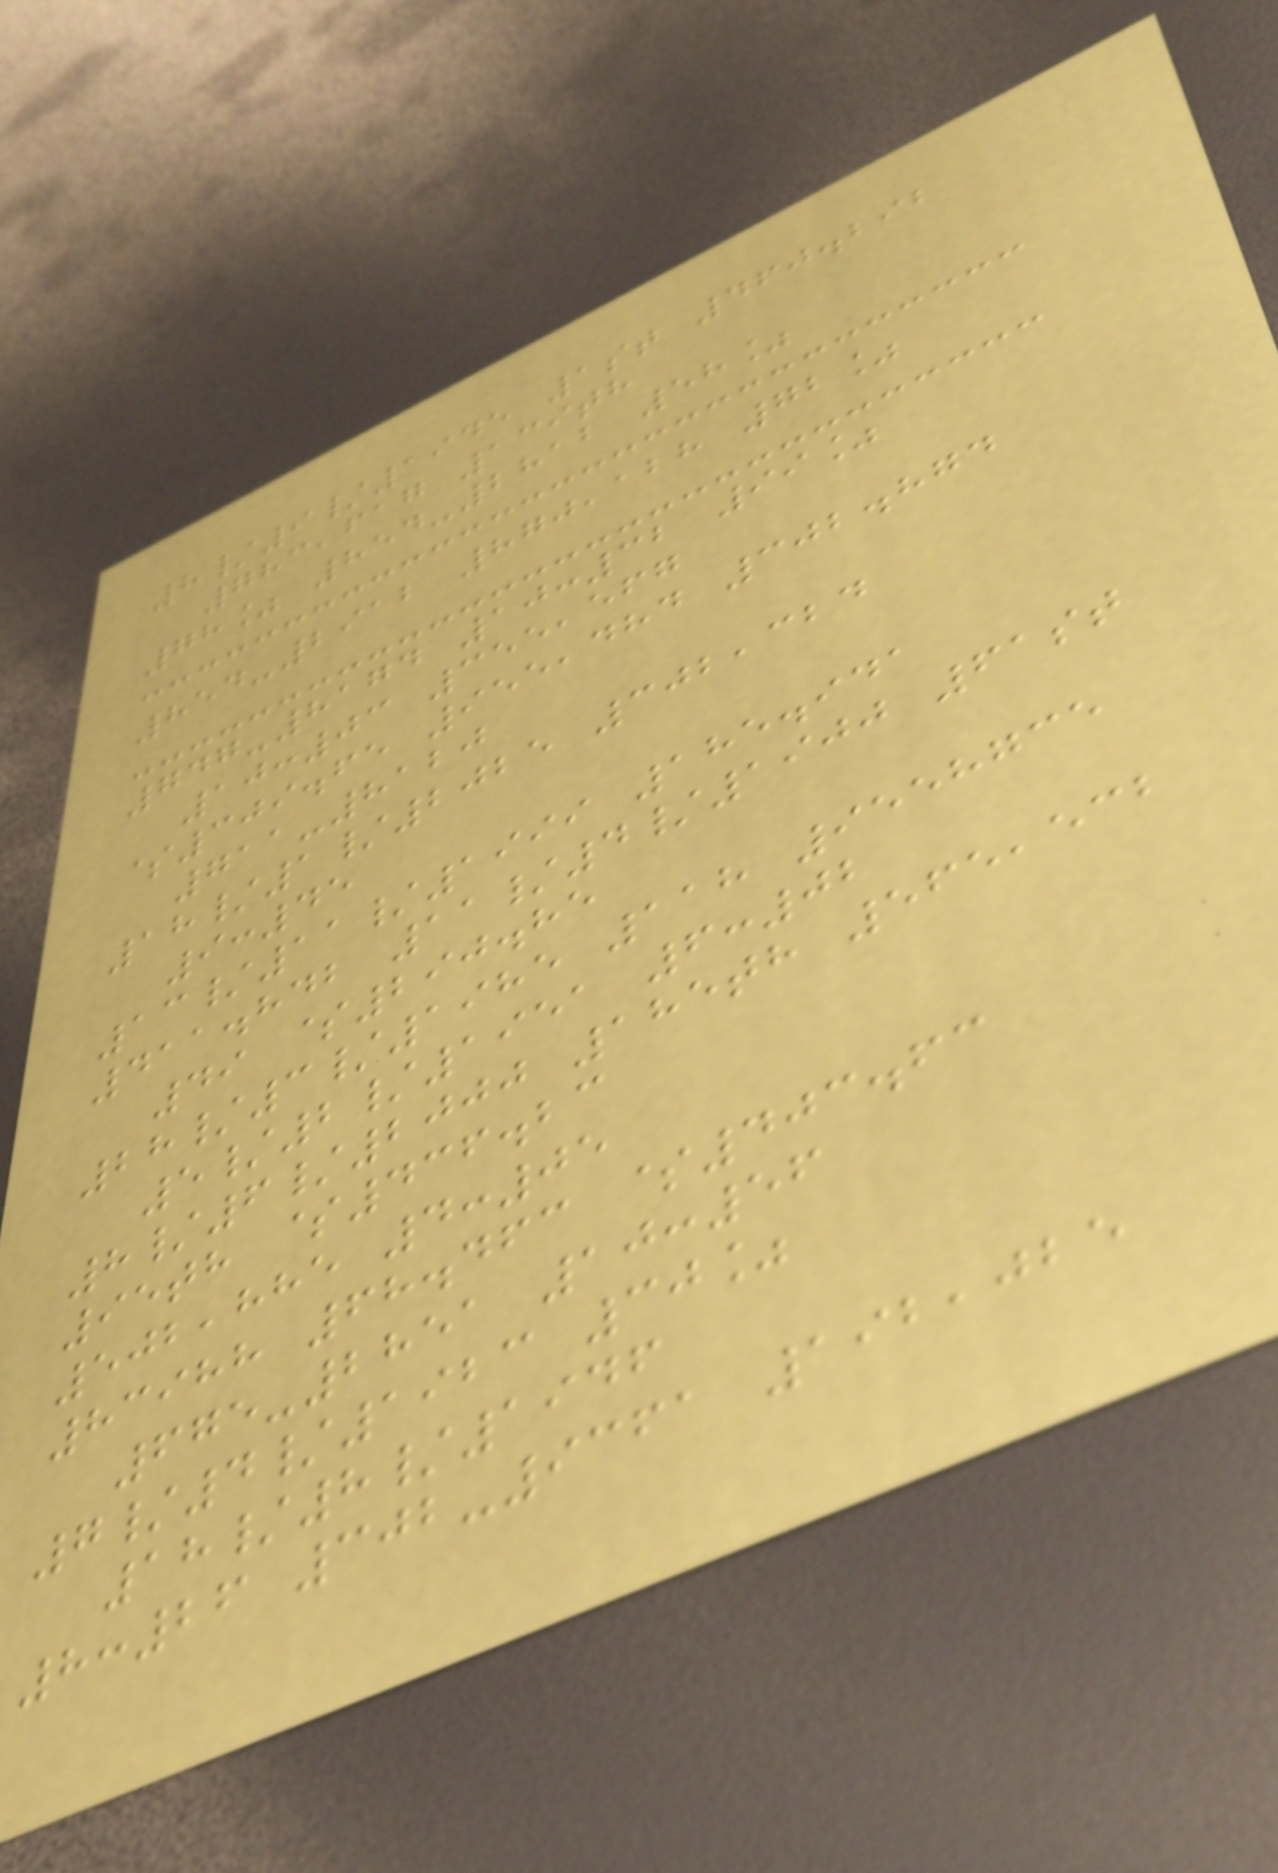8/9/1945 1st 460.292
783,617 139th
78% 854-2812 58%
854-2912 870,128 72%
747-8174 10:32 99%
10:03 355,567
$309.65 955,484 302.874
711-8120
18/1/2025 302,324
9:45
13/11/1999 185.941
411.842 11/4/1900 61st
49 $290.85
28/3/1985 118 9558735
5/2/1951 6:02
8/6/2000 185th 565,532
95th $436.23
502,885 4:05
83988 68.463 $403.63
675-2851 10:56
7/4/1923 30%
18/8/1946
8:26 302-9361 192,025
